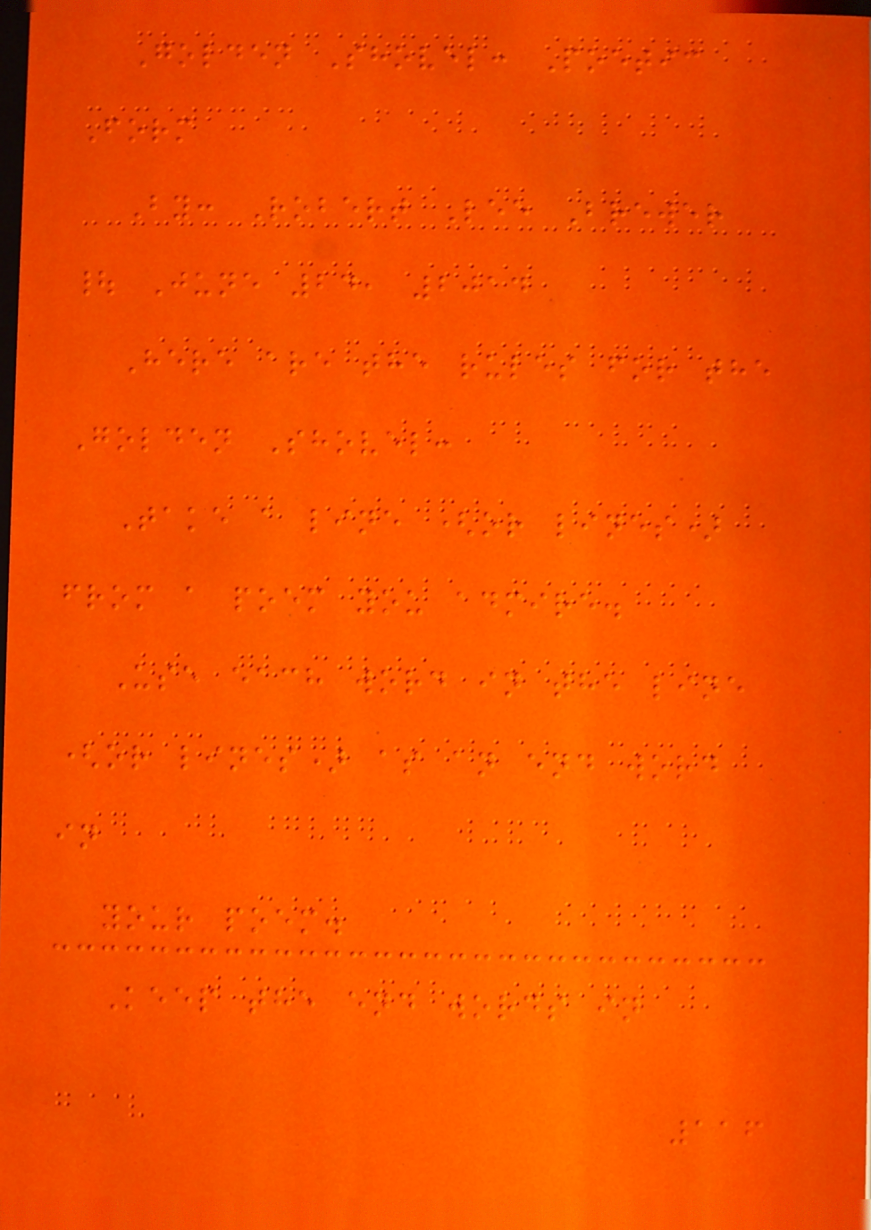Golden Shovel: Poetic
Form
By: Robert Lee Brewer
| June 24, 2014
Here are the rules for the
Golden Shovel:
Take a line (or lines)
from a poem you admire.
Use each word in the line
(or lines) as an end word
in
your poem.
Keep the end words in
116
